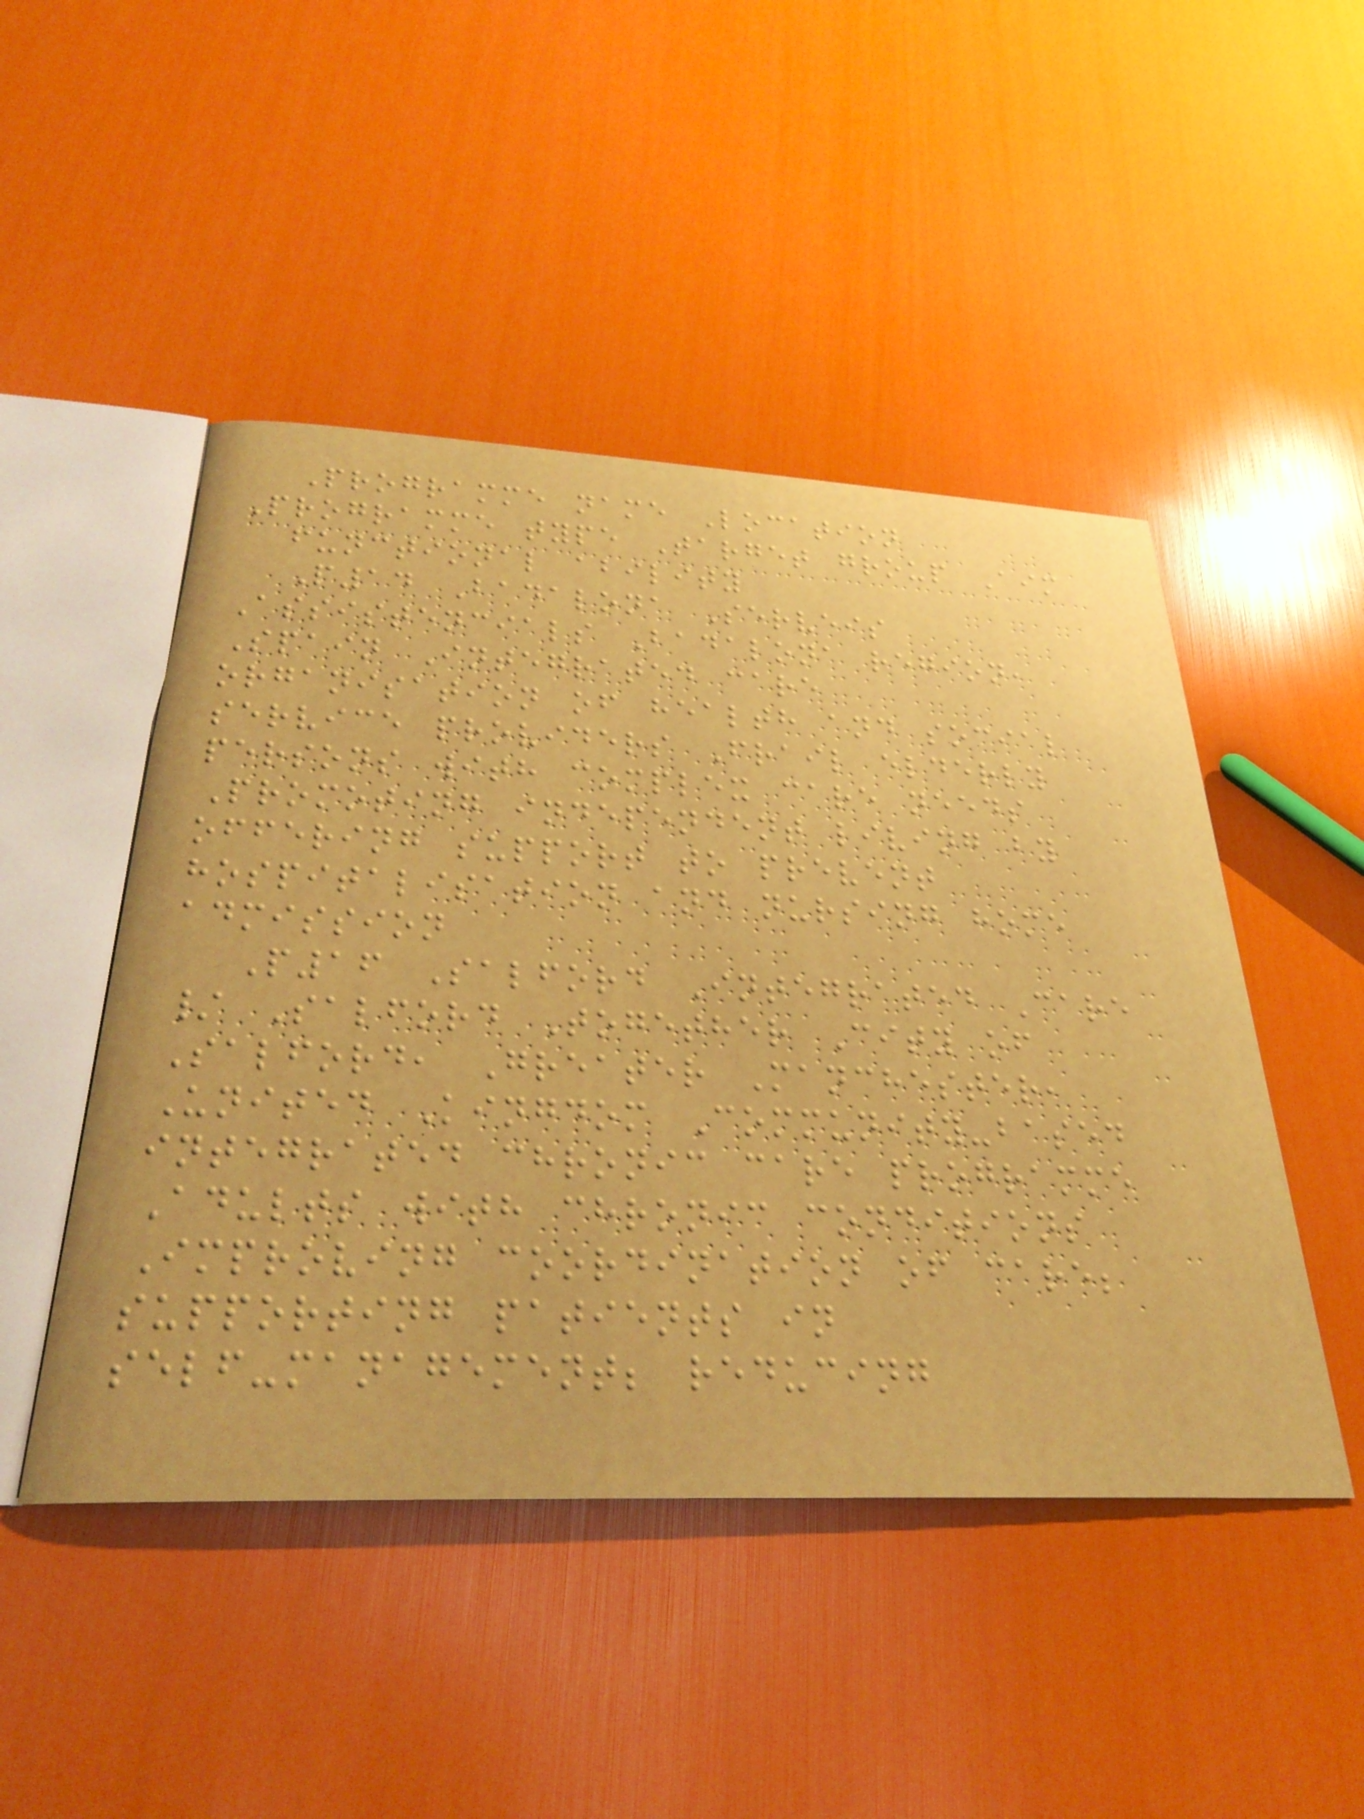Programme name Location
Programme type Target group Aim
functional ability
P14 Badalona Serveis
Assistencials Badalona region,
Spain Integrated care
organisation of health and social
service providers Frail elderly
persons with complex care needs
Promoting independent living by
offering support to prevent
hospitalisation and nursing home
admission
P16 Salford Integrated Care
/ Salford Together City of
Salford, Greater Manchester,
United Kingdom Community-based
integrated chronic care programme
Adults with chronic conditions
Improving coordination of care;
supporting patients in
self-management; reducing
